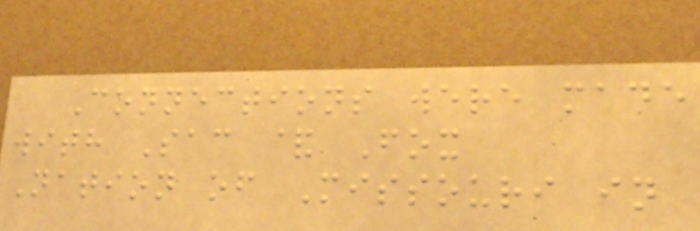Connections were made
with Sac & Fox
Nation of Missouri in
